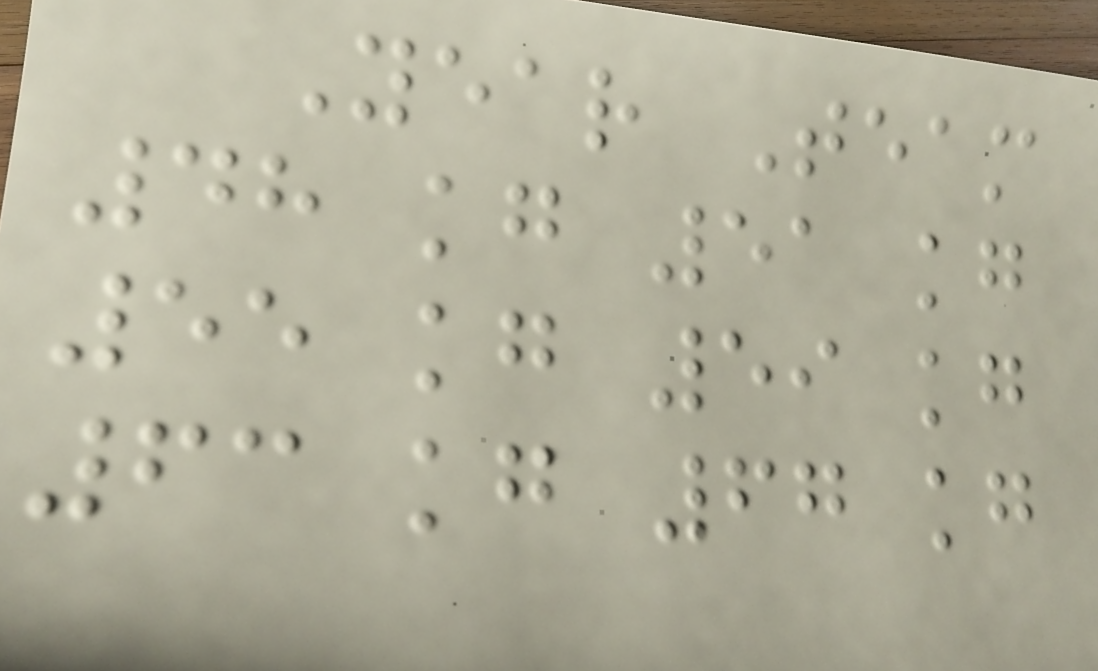Year Team
48 kg 51 kg
55 kg 59 kg
63 kg 67 kg
